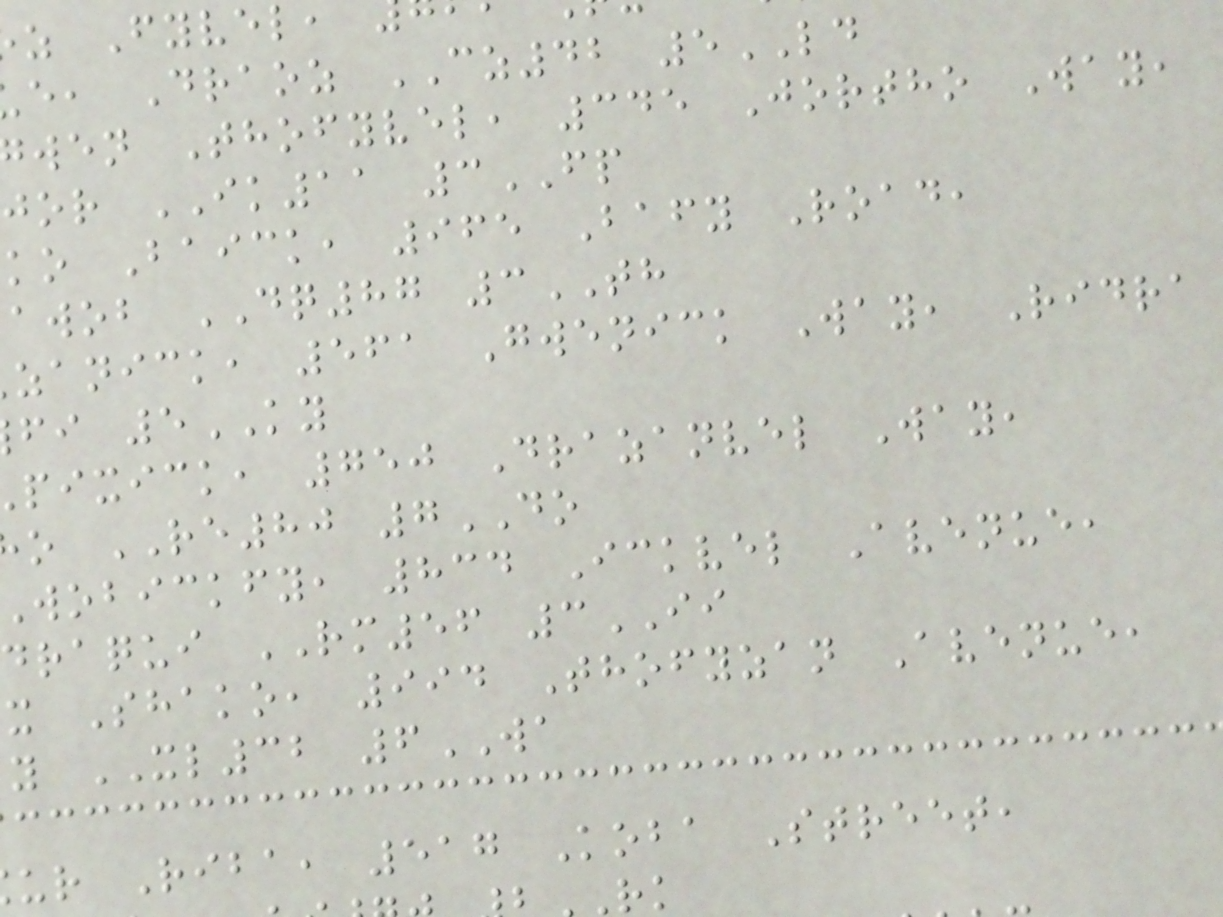z Fyvel,
e, Draoz CZ42 5LD
wen Thofyvel, 345 Jortho Way,
jor IK11 3FP
ko Baick, 965 Bafy Road,
awob DQ87 3TH
zanick, 561 Gwenick Way, Ridra
fi 5KY
pixick, 750 Drazanvel Way,
o RE80 7DO
wobickfy, 834 Ickvel Avenue,
draqui RM56 3II
x Shako, 994 Thofyzan Avenue,
y XL32 6WA
ur Riba, 517 Koba Street,
